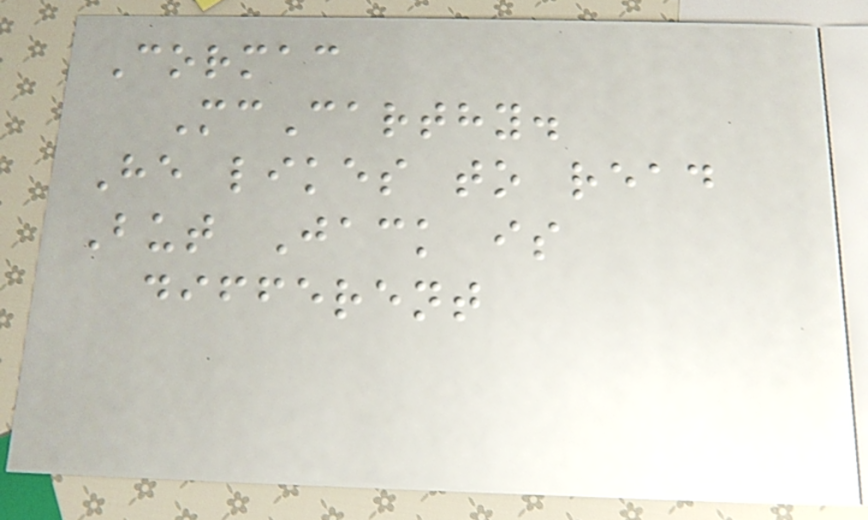Cormac
McCarthy.
He likes to read
But Jack is
different
